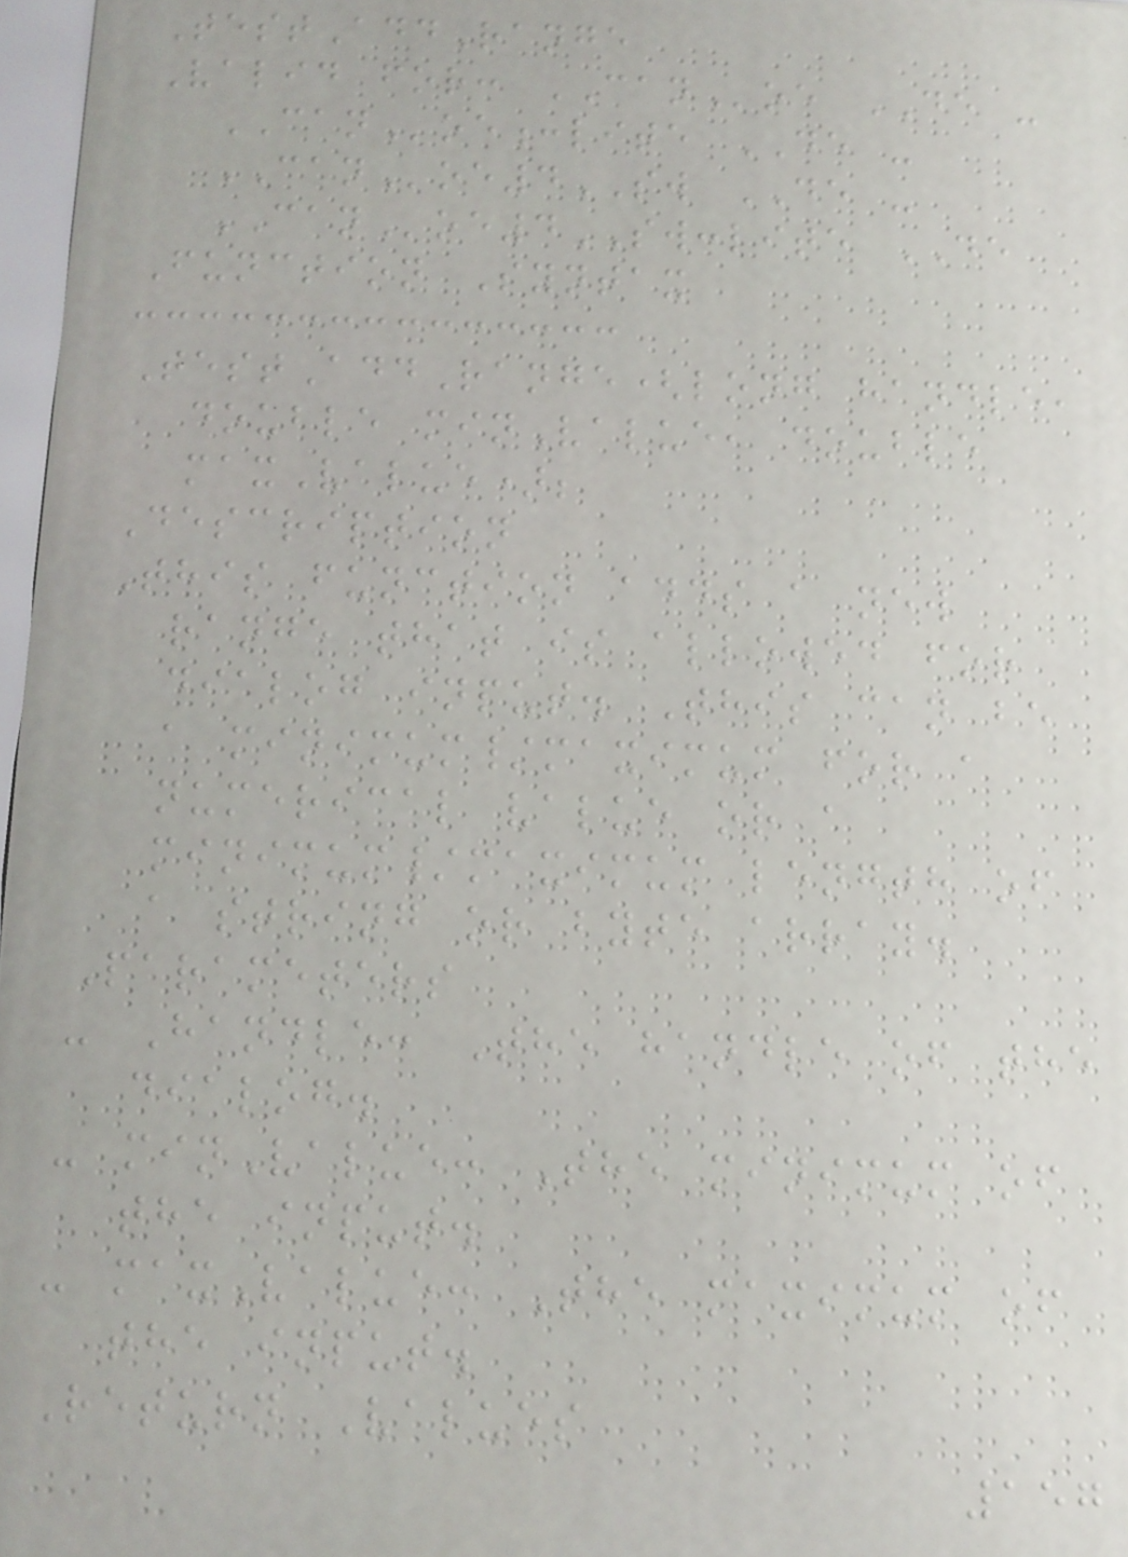TestAddRange
Valid for: CANoe DE -
CANoe:lite DE -
CANoe4SW DE -
CANoe4SW:lite DE
Function Syntax
TestAddRange(long handle,
double minValue, double
maxValue);
Description
This function adds a new
range that is allowed for
dialog input. This can be
a minimum/maximum for a
numerical value or a
minimum/maximum length of
a string or byte array.
Parameters
- Handle: The handle of the
dialog.
- minValue: The minimum of
the input.
- maxValue: The maximum of
the input.
Return Values
157
